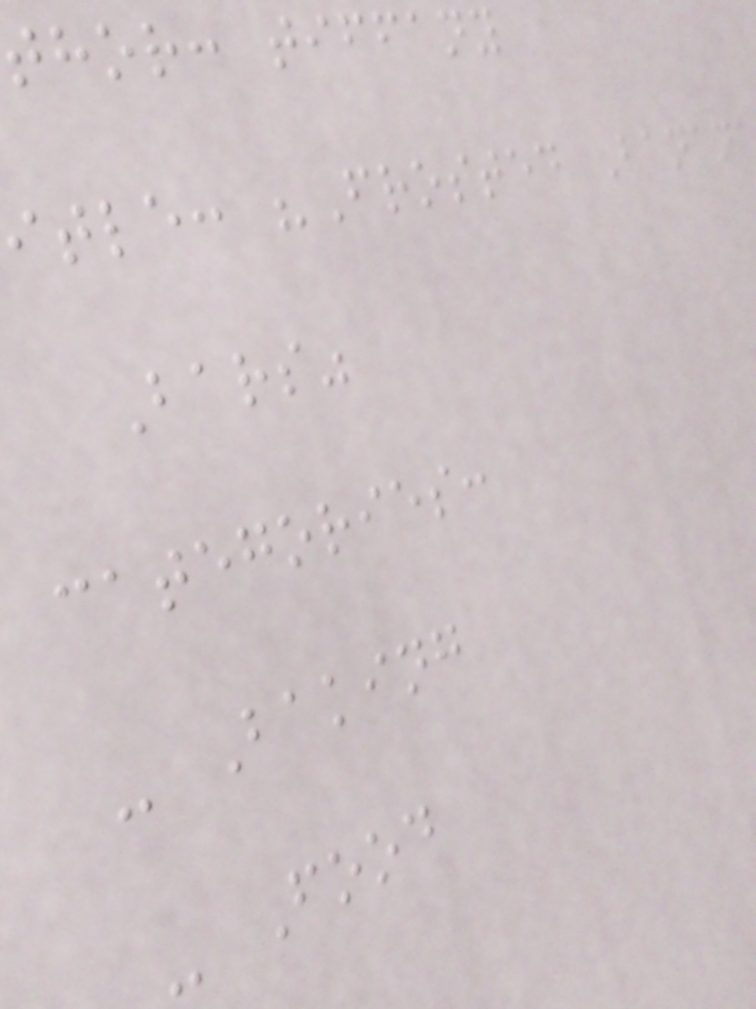hor: tiffany
tle: "Frosted Banan
Bars"
categories:
- Baking
- Food
